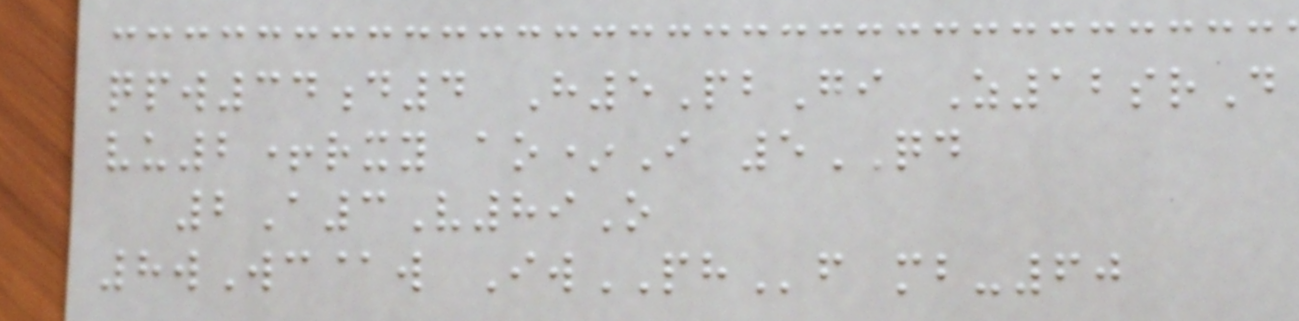qpw34d4 H5PbGi Z12srD
vu2+rxy ao*I 5QD
2A3V89O
8wWc@w IwPHf mb-60
